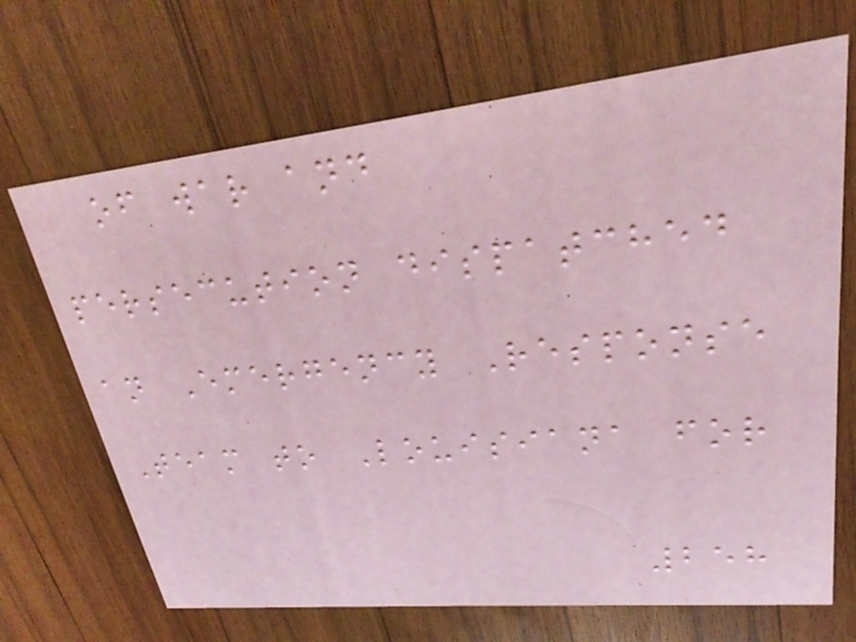of war and
persecution dispatched
an Emergency Response
Team to Louisiana for
258
